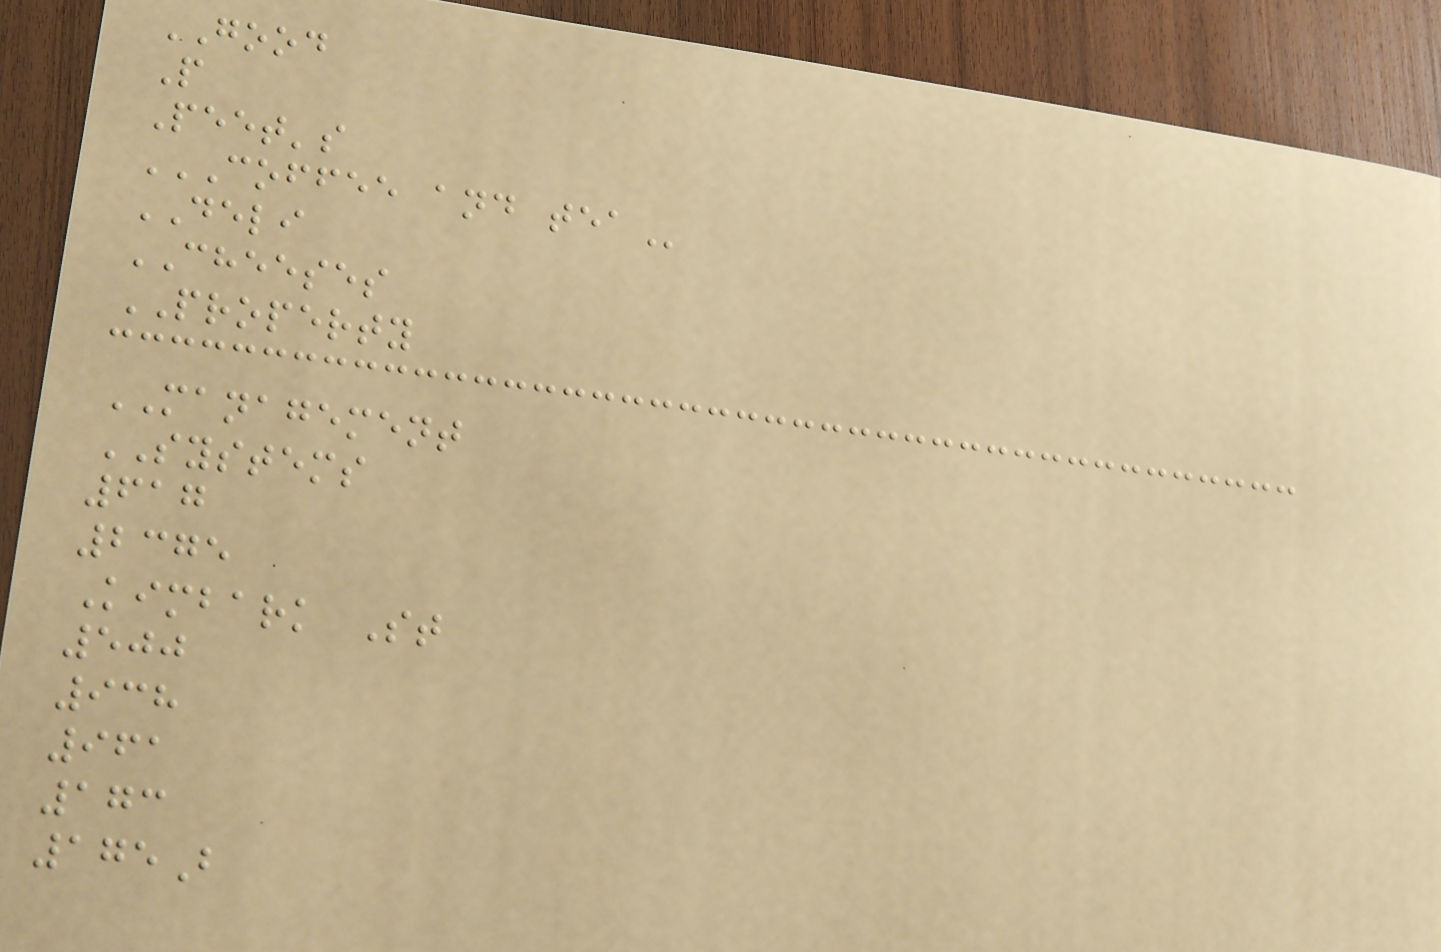GOOD
P
Peet's
COFFEE AND TEA
DELI
CHEESES
PROPERTY
MANAGEMENT
SYSTEMS
617
2375
Kimbark St
500
938
961
173
175B
